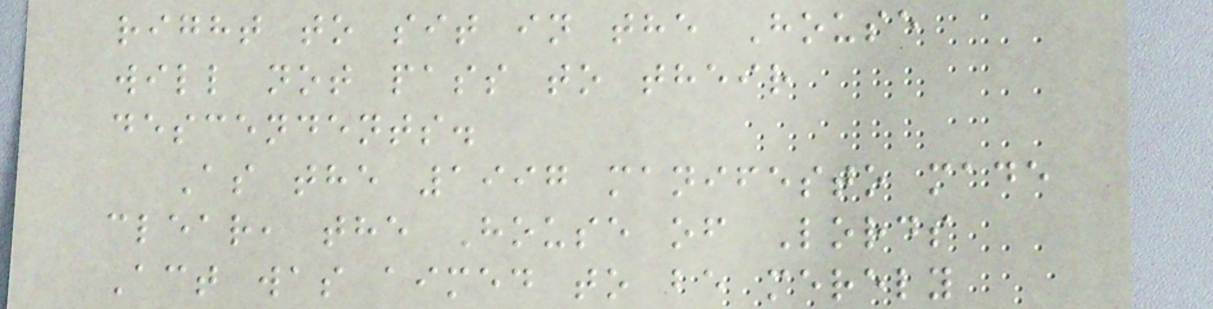right to sit in the House
will not pass to their
descendents.
As the 1997 manifesto made
clear, the House of Lords
Act was aimed to be merely
